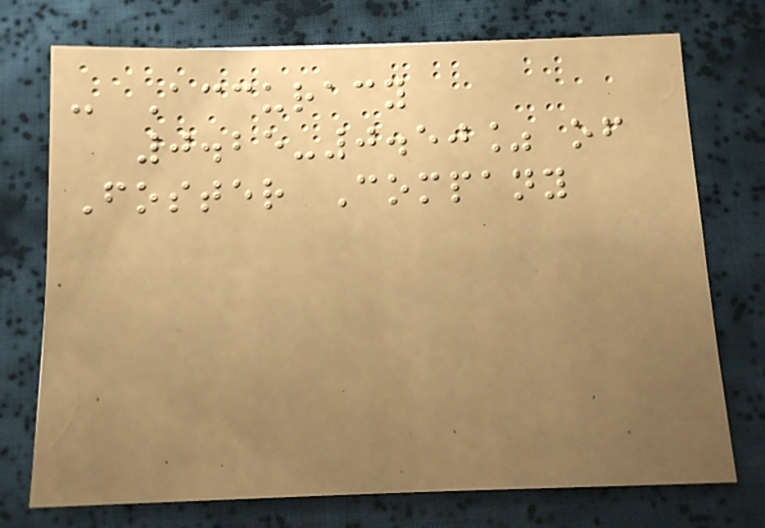- Accuracy
0.25-0.50% of
Foster Company
